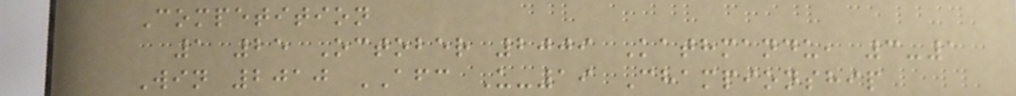Competition
1 25 October 2009 Kathmandu, 3-1
Win 2010 AFC U-19 Championship
